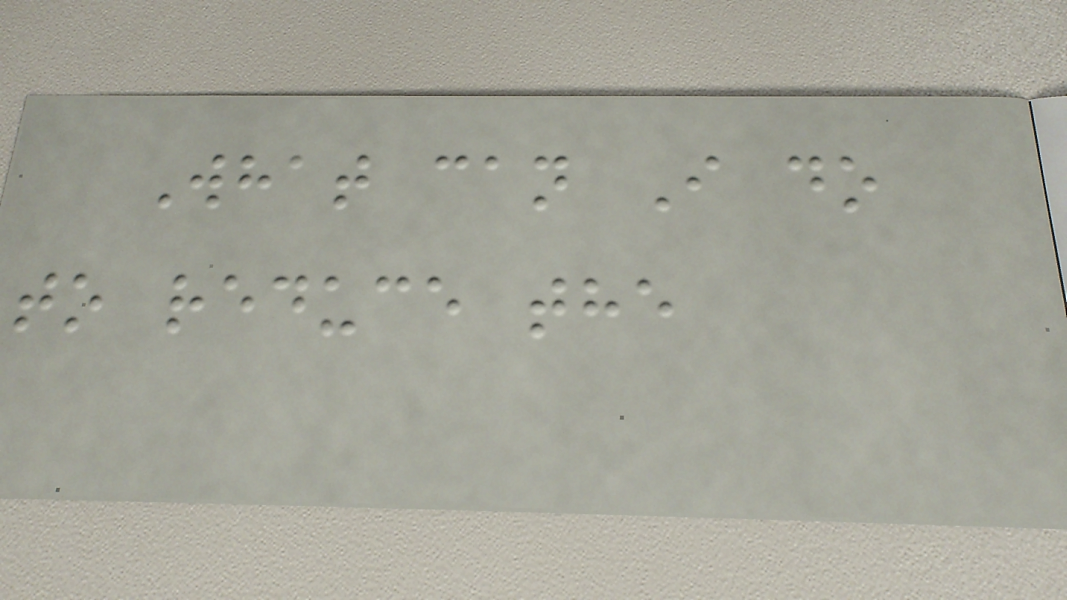What can I do
to reduce the
